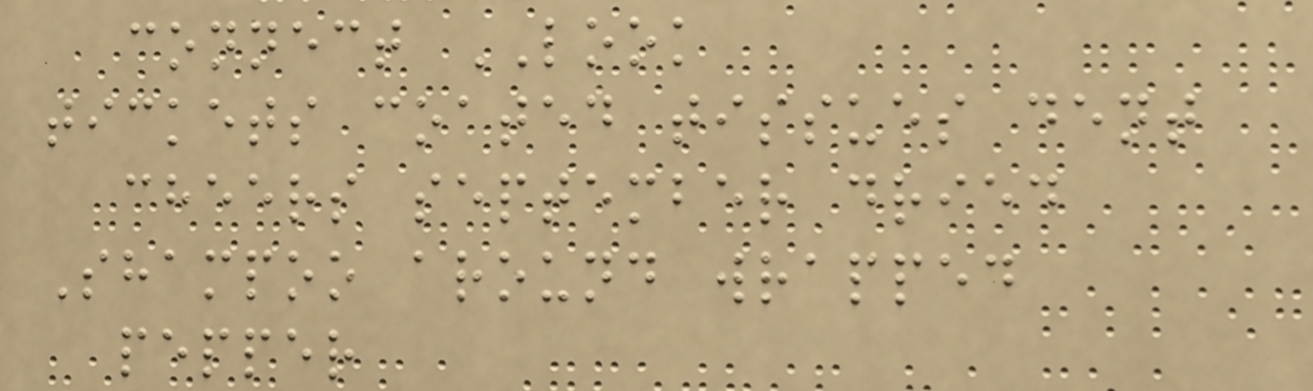connect LOOK
tickets coated tissues dent
cheers september dried
Shampoo around wrapped
pepper
